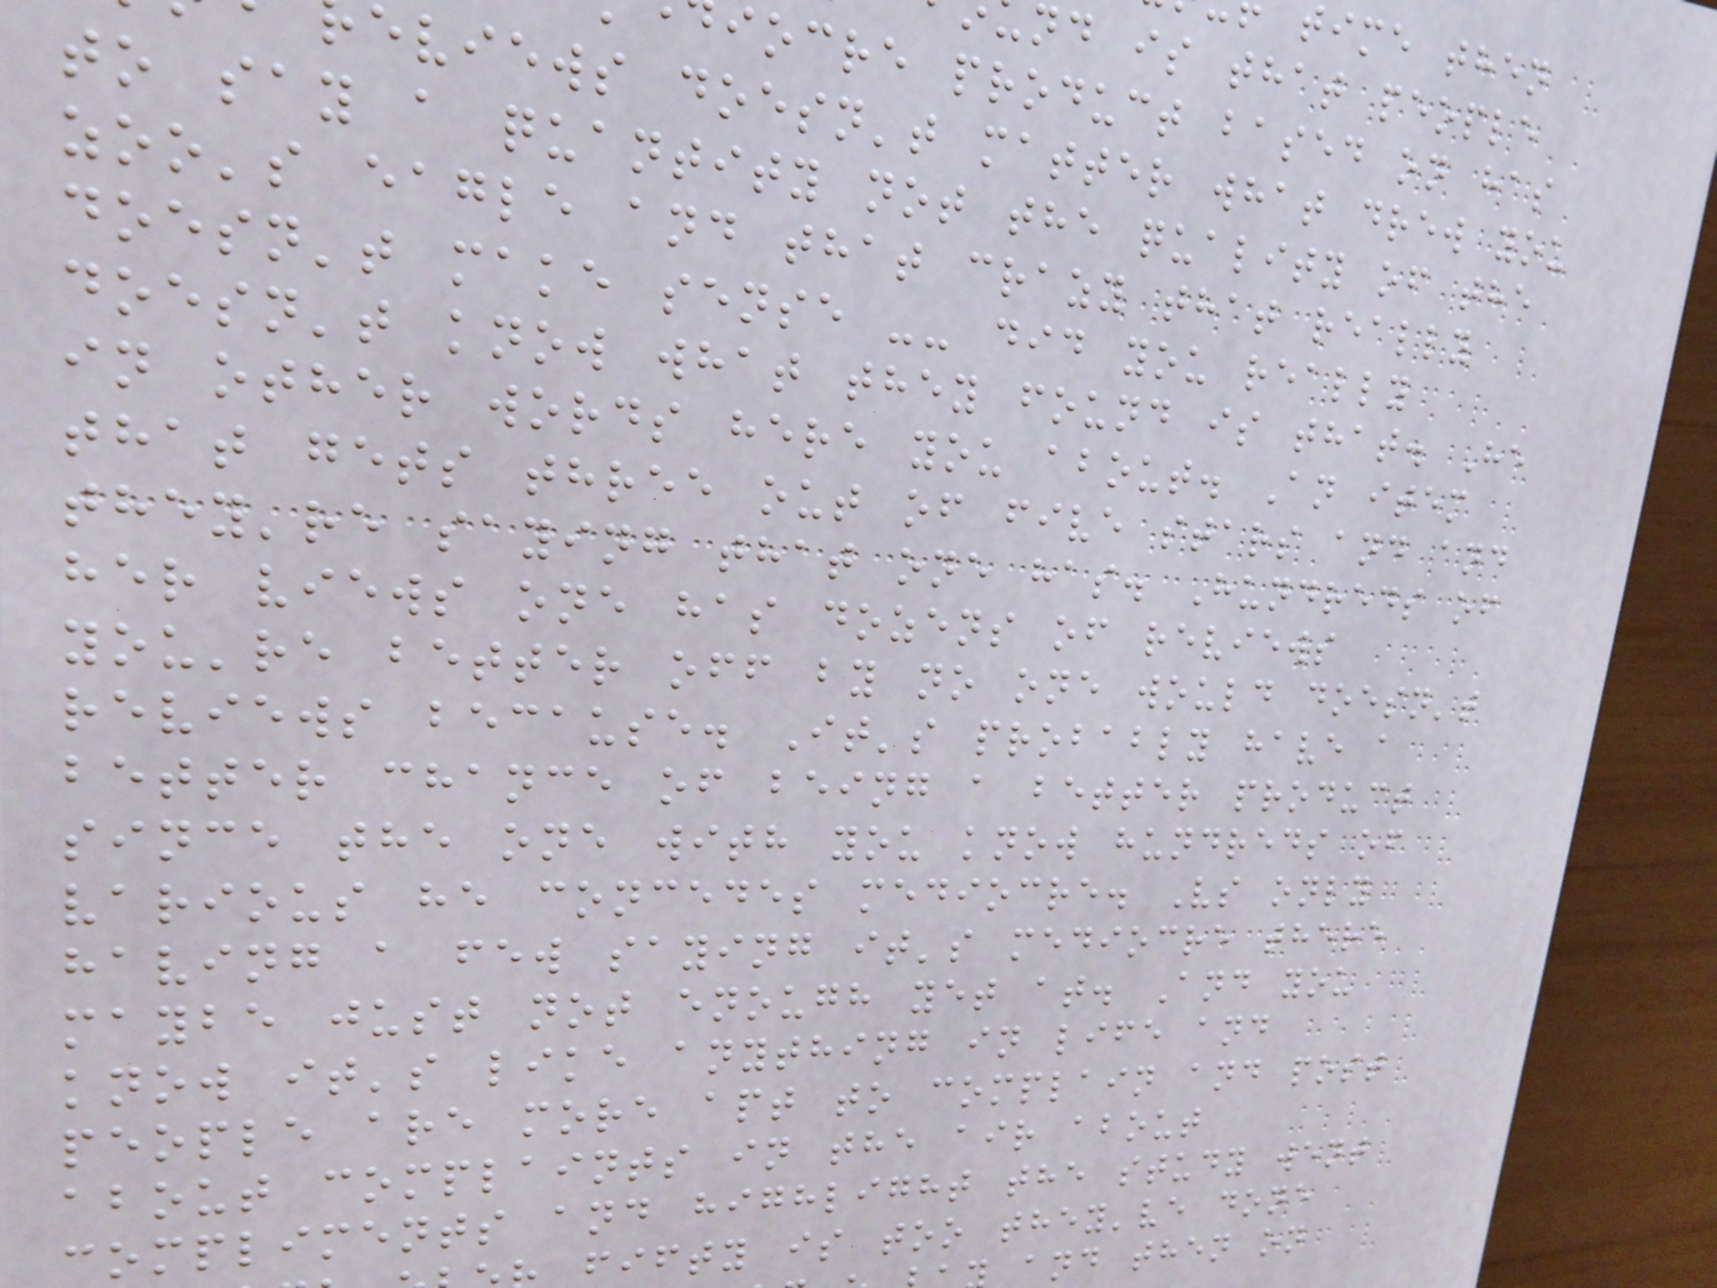nd is that people
iocre product based on has
eviews doesn't matter what drew you
to say a quantity not the quality of the
zoo's eagle and that crazy that really
doesn't make sense -- did you really
doesn't know what they found is that. He
in other words here you about. An item
that gets three out of five stars and and
they're saying that one has. Hundreds of
her views one has dozens of reviews
you're better off by no one would doesn't
reviews because. It's probably have a
better chance of being a better product
since the one with you know hundreds of
various he concedes mediocre. Vs only
having a few saying it's mediocre there
maybe just not enough yet at. And you
know it's like anything in life and
people are more apt to complain and post
about complaints in the air about
compliments and highlight the study went
fifty is too they've done
and then on
